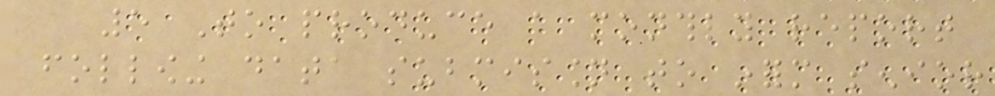5 To produce a monthly report
following data submission to inform senior
